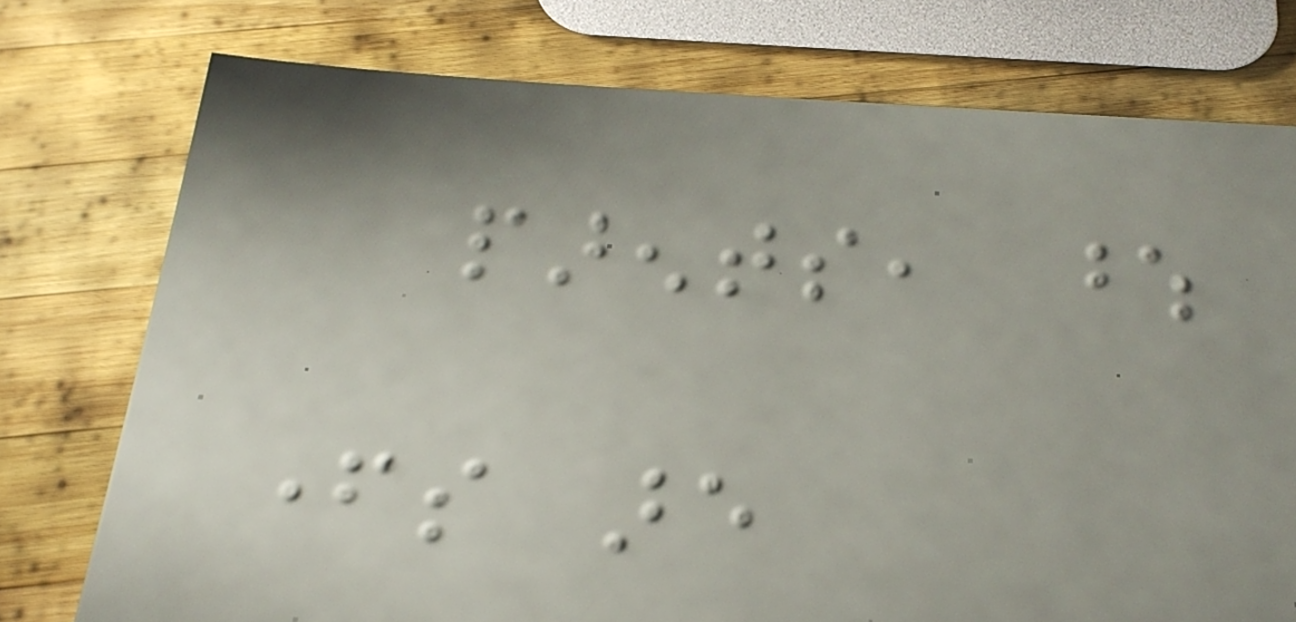parents, whose
fathers are
